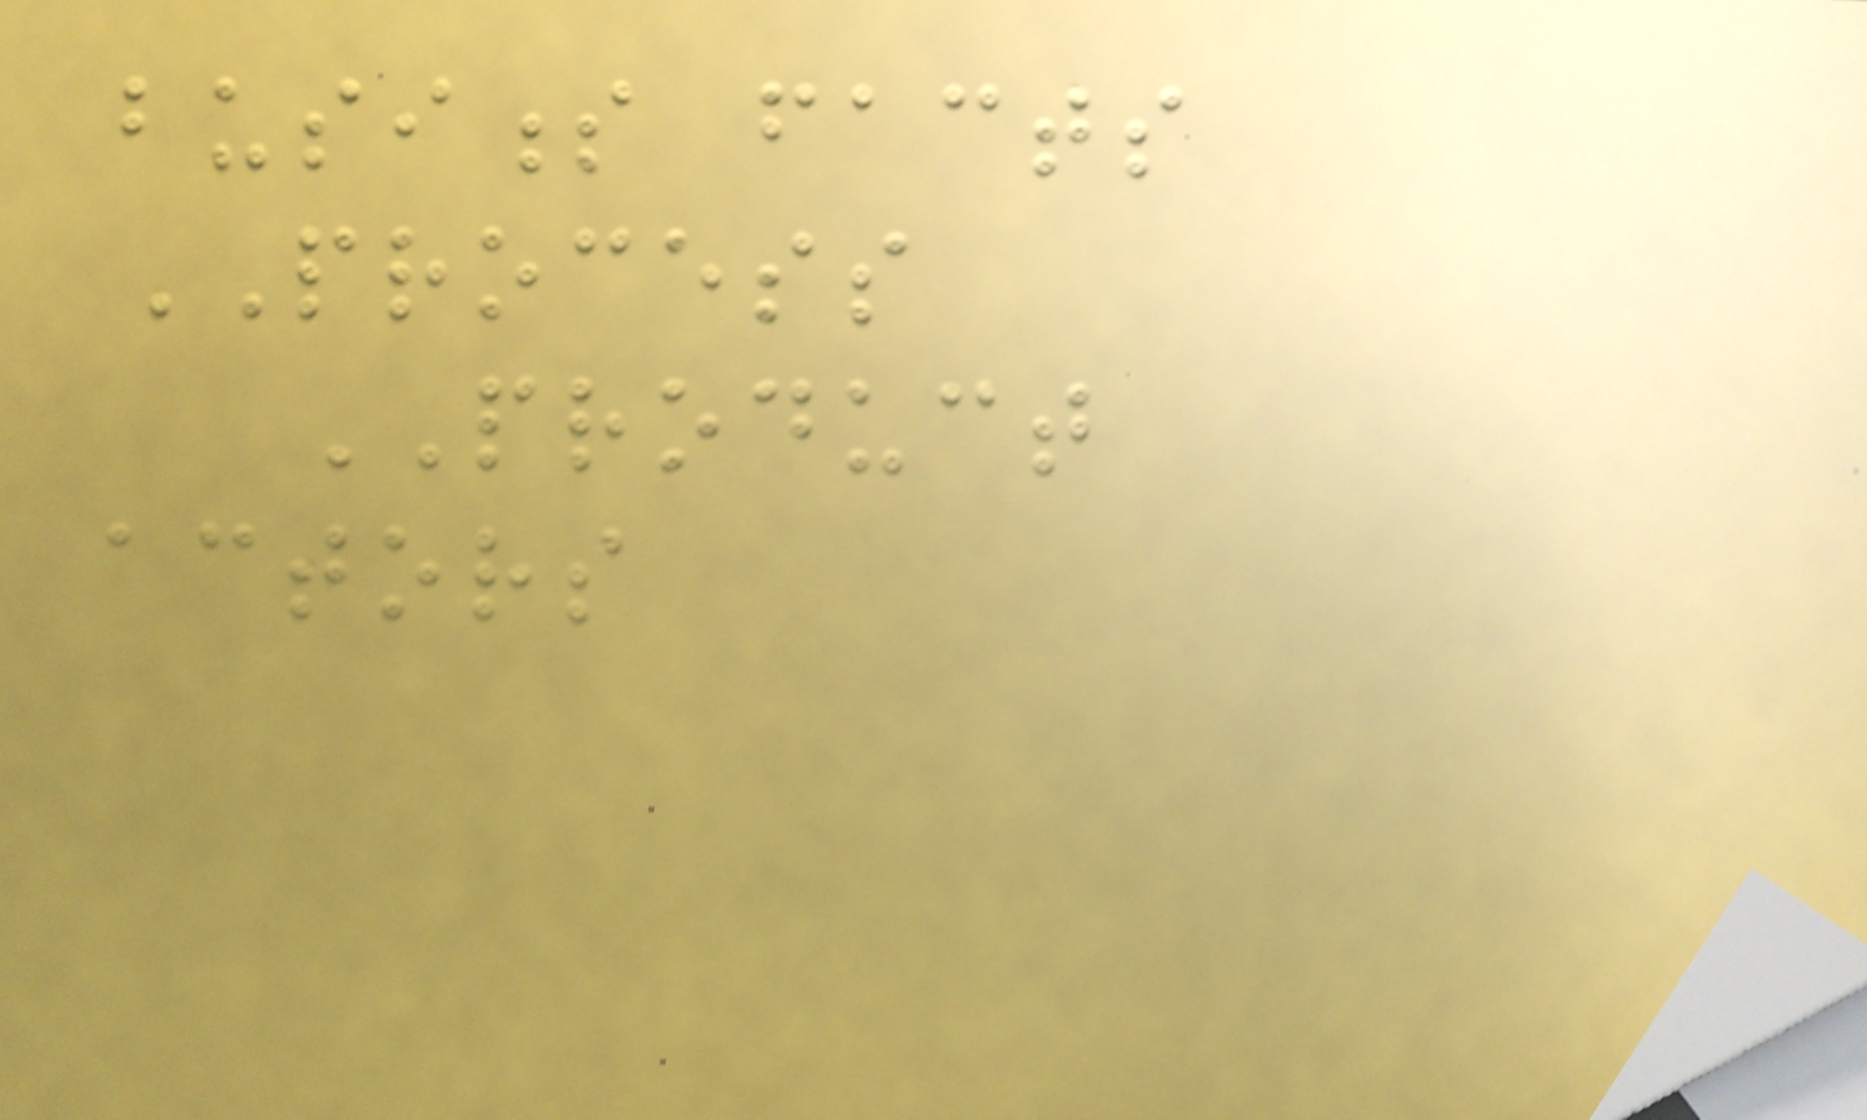business facts
PROCESS
PRODUCT
actors
